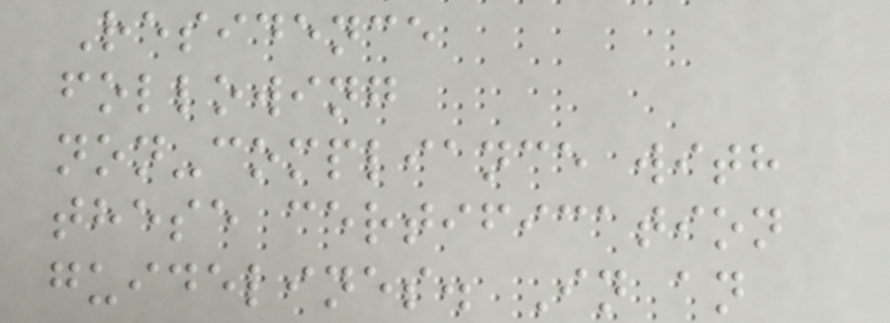Residence
following
non-compliance with
these certification
guidelines. In an
